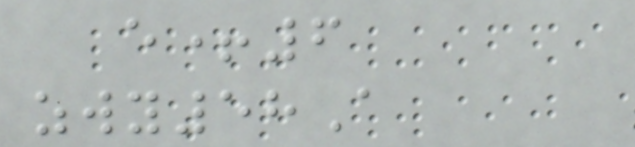e+6
zwy58A
